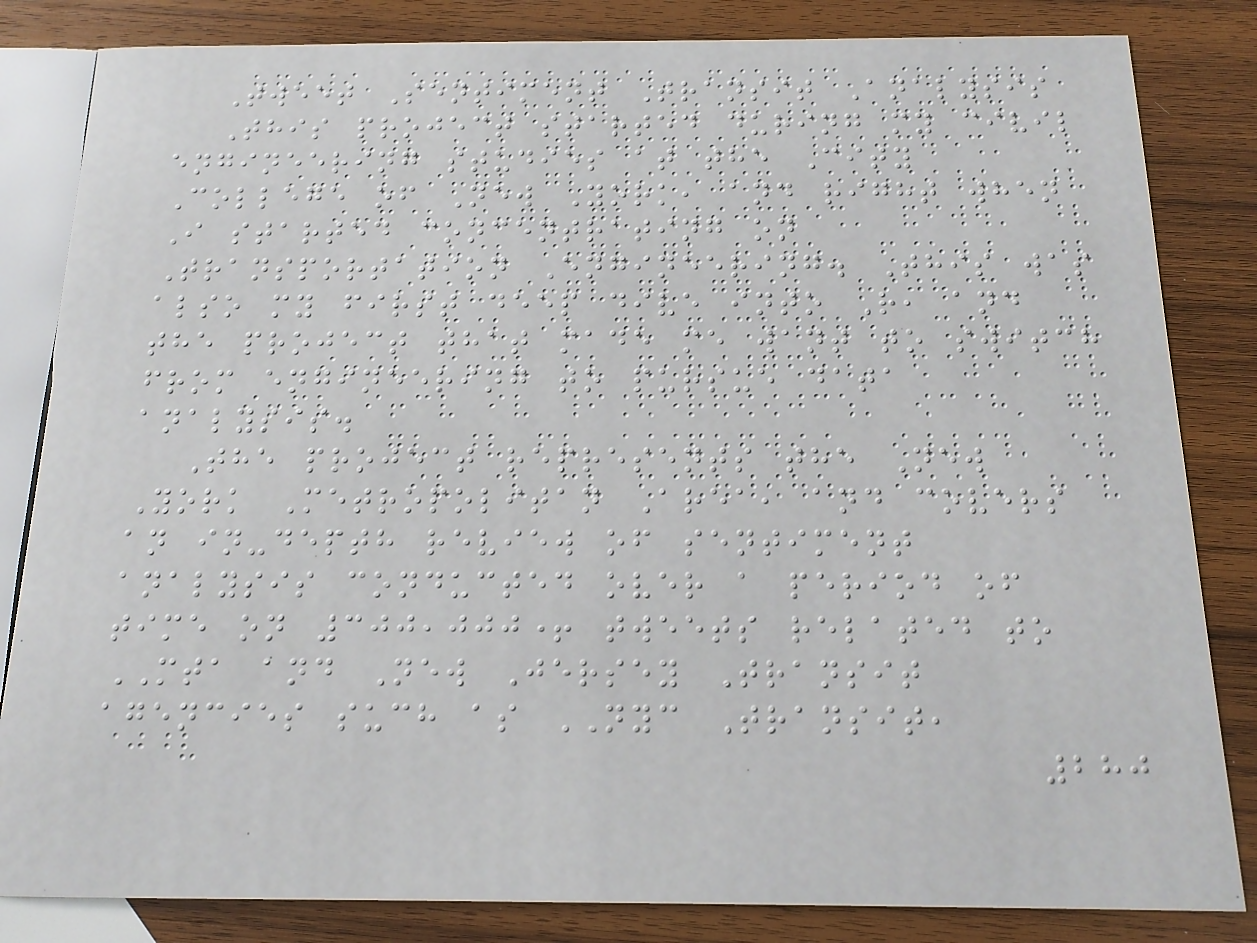Tweet Sentiment Transit Analysis
This project started during my civil
engineering studies at the City
College of New York, and right when
I started concentrating on
Transportation Engineering. This was
also my first deep dive into R, and
the project that made me want to switch
from engineering to pursue data
analysis.
The project represents the New
York Metropolitan Area, and covers
an in-depth review of sentiment
analysis conducted over a period of
time on 300,000+ tweets related to
MTA and New Jersey Transit
agencies such as NYC Transit,
280
